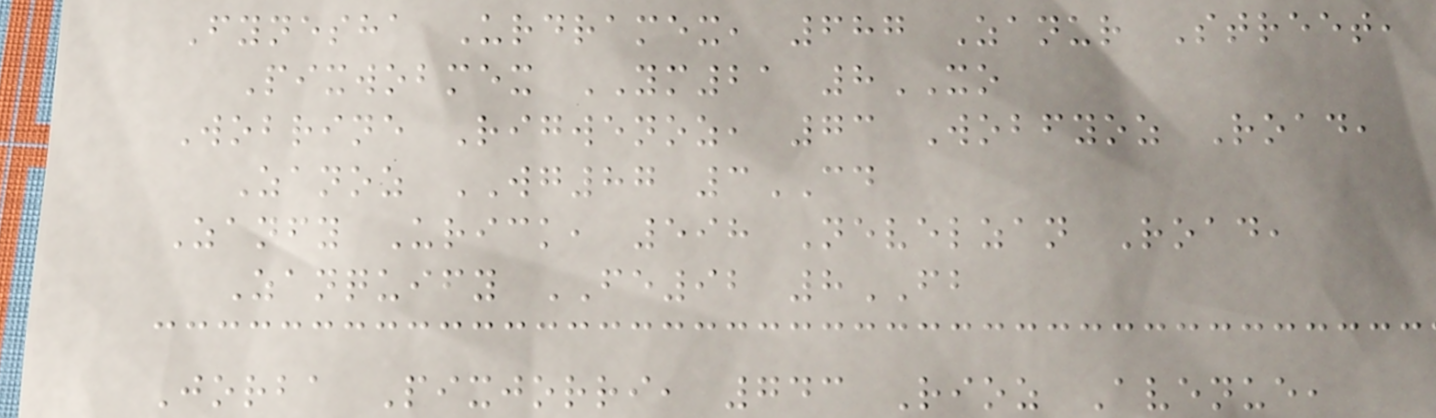Fynesha Urdramex, 687 Zanur Street,
Pixwobmex YM21 8XO
Wobrine Rigwenoz, 73 Wobfyoz Road,
Zanoz WG87 3CD
Zanfy Urick, 598 Nevelzan Road,
Zanquify FE92 8FB
Jorba Pixjorri, 743 Rioz Avenue,
